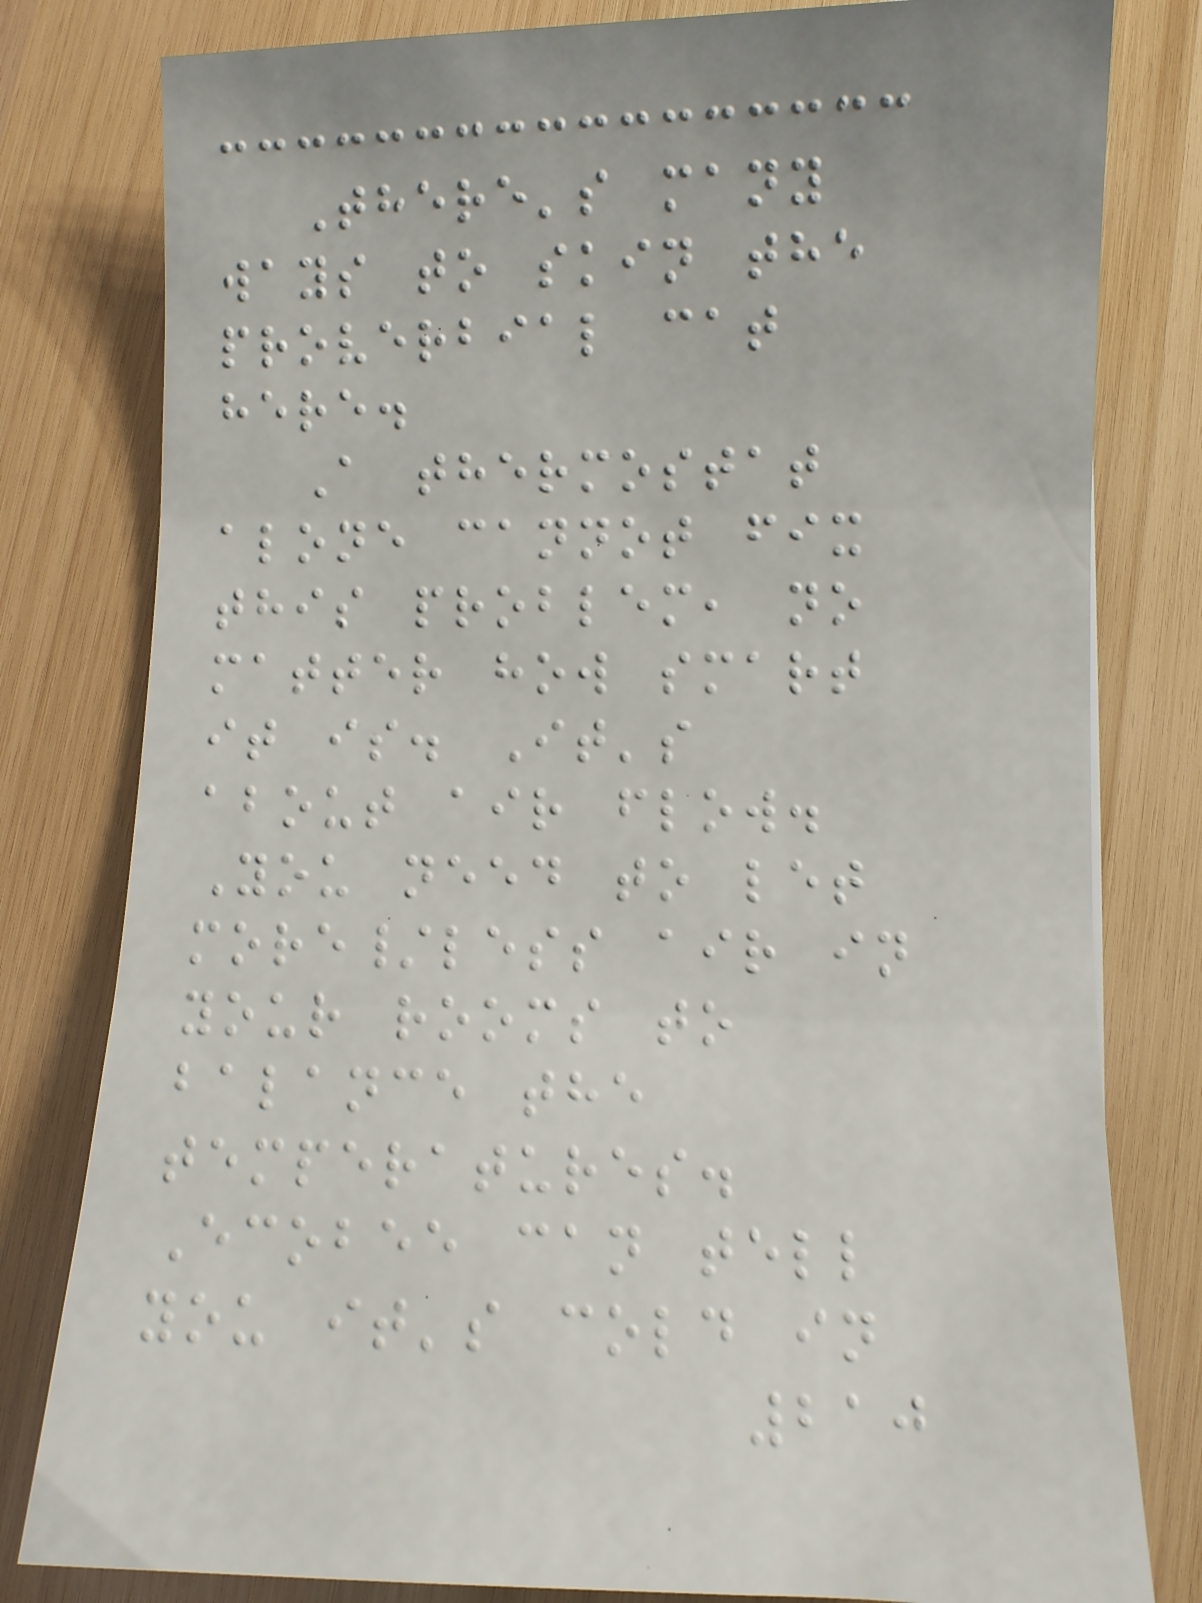There's many
ways to skin the
proverbial cat
here.
A thermostat
alone cannot fix
this problem, no
matter how smart
it is. It's
about air flow.
You need to let
more/less air in
your rooms to
balance the
temperatures.
Ecobee can tell
you it's cold in
210
